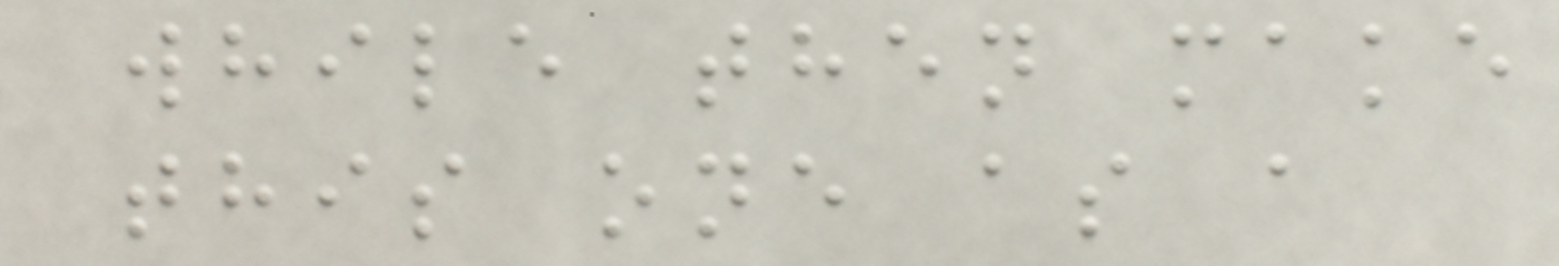while then make
this one as a
